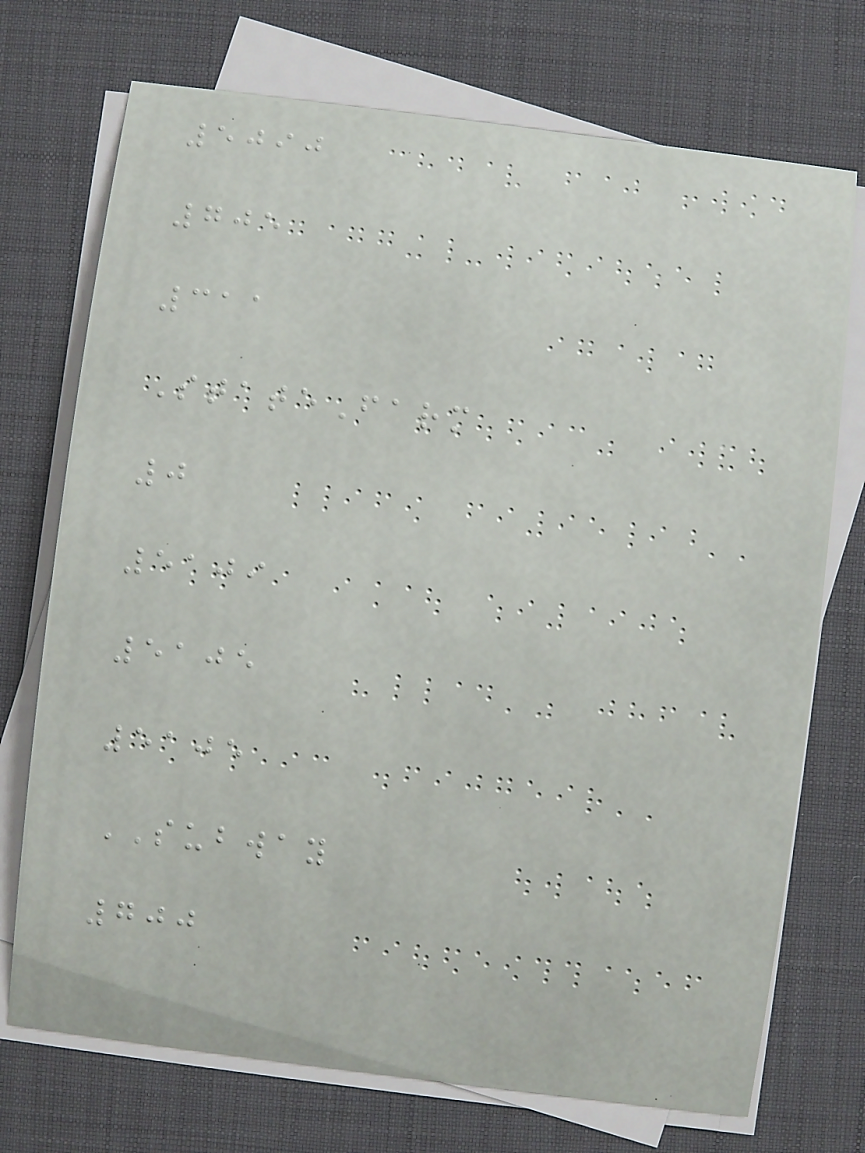5090
705
311
StateFarm
0
5109
5105
5105
SUBWAY
700
